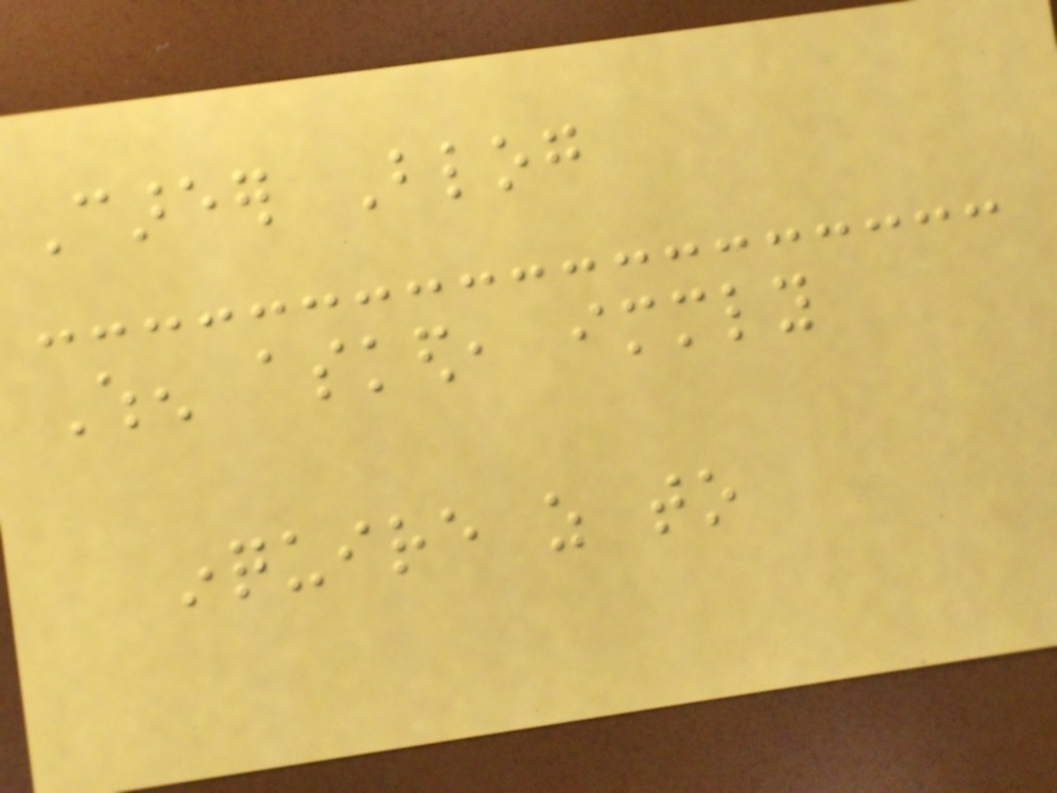Career Blog
When asked, immediately
inquire as to
